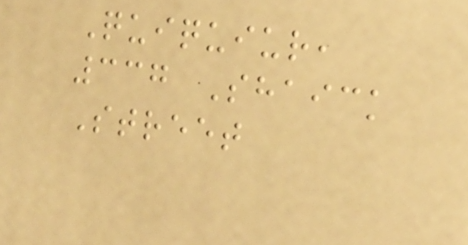Quiquiur,
337 Shaick
Street
